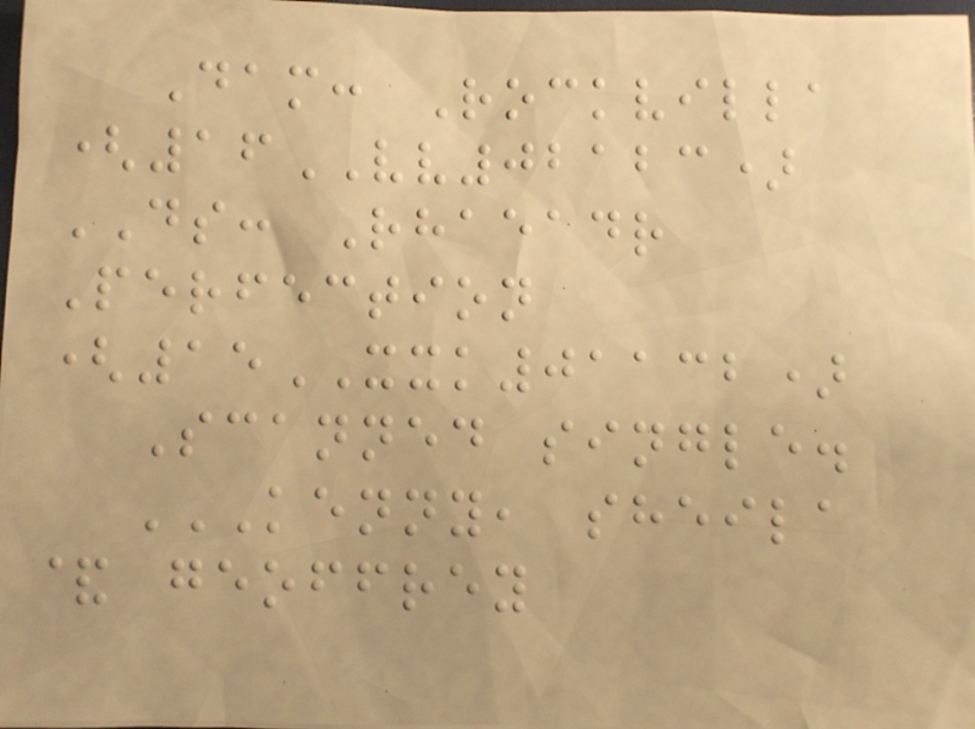Dam: Rockvilla
(16VV02123)
DS: Rhaeadr
Perfection
(15XXK01132)
Scanned single.
KENNY, SHEILA
& GEOFFREY
